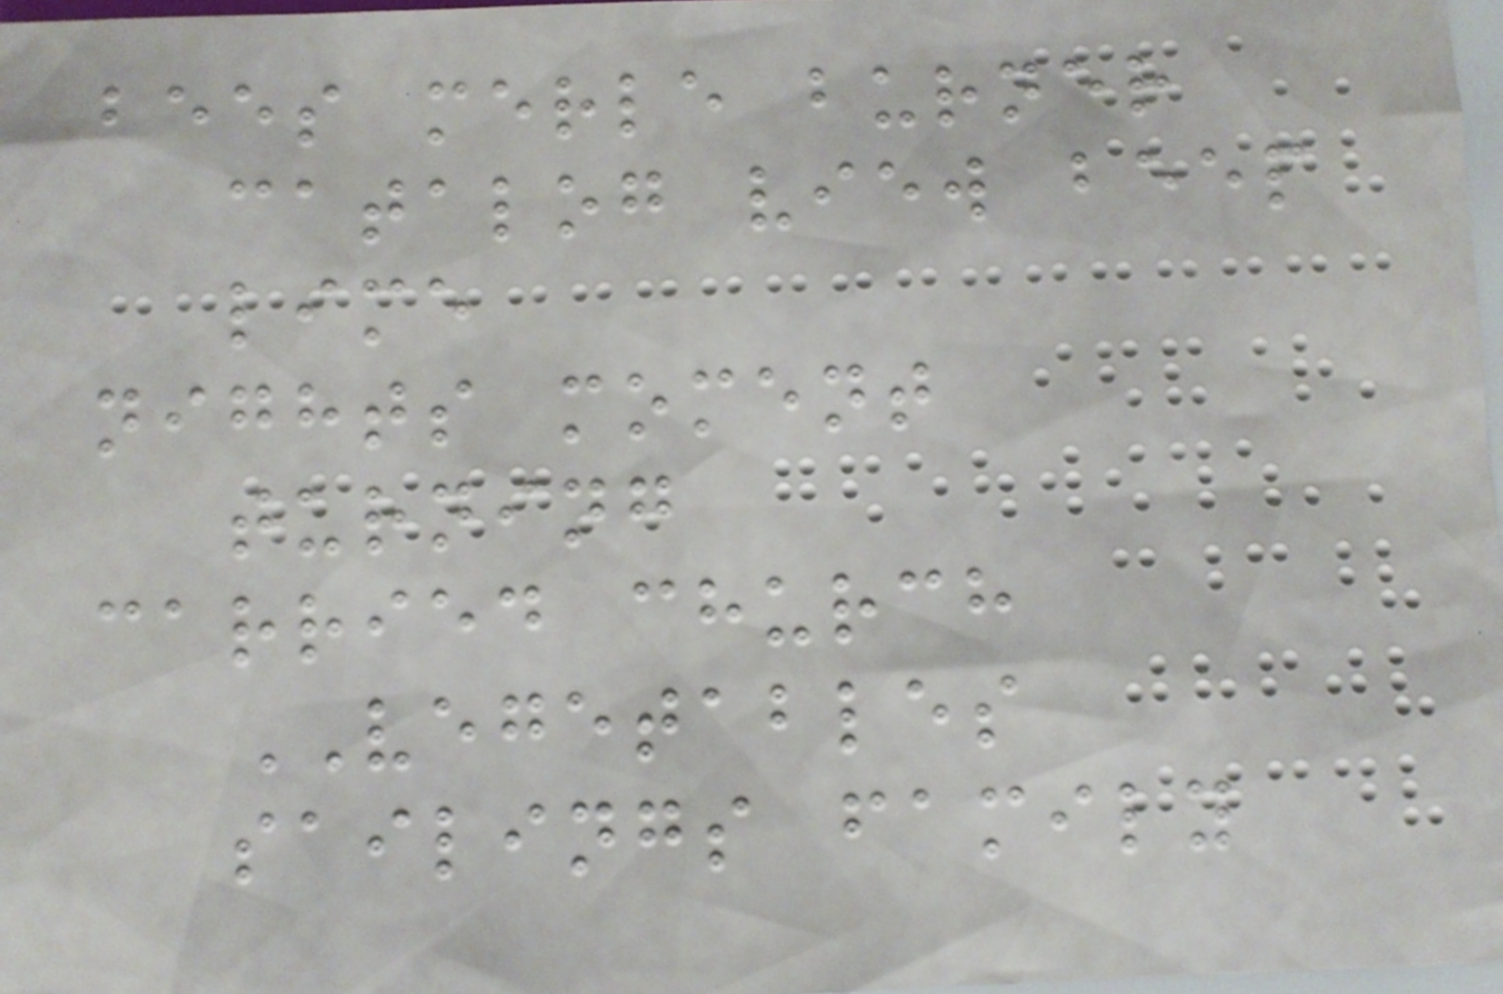bees merle burner
catalog view beep
lime
nights moment
turning
carried church
VEGETABLES
sailings family
